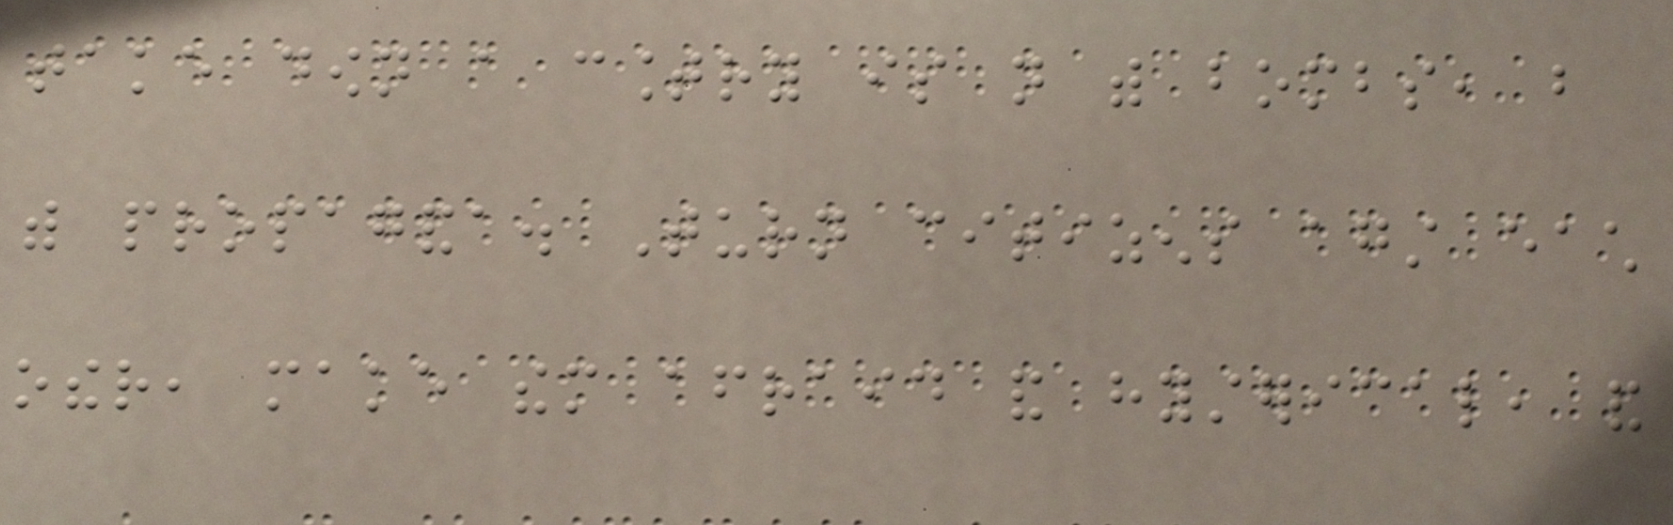take down a country is not with bombs, but
with propaganda. Turn citizens against each
other, make them afraid and hysterical, and
